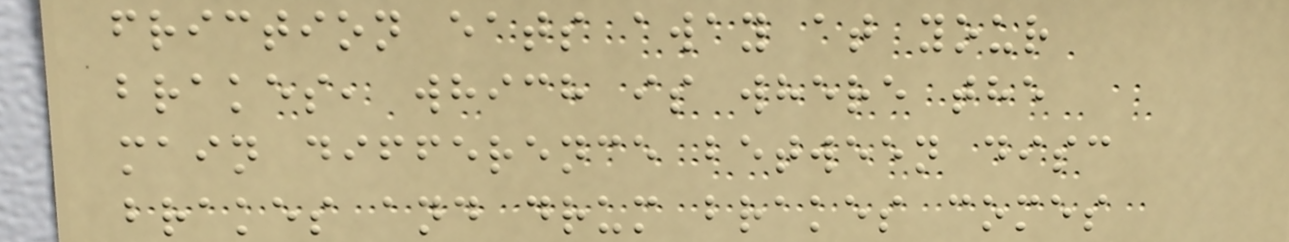friction eats away at your
brakes, which is where the
main difference between disc
brakes and drum brakes comes
